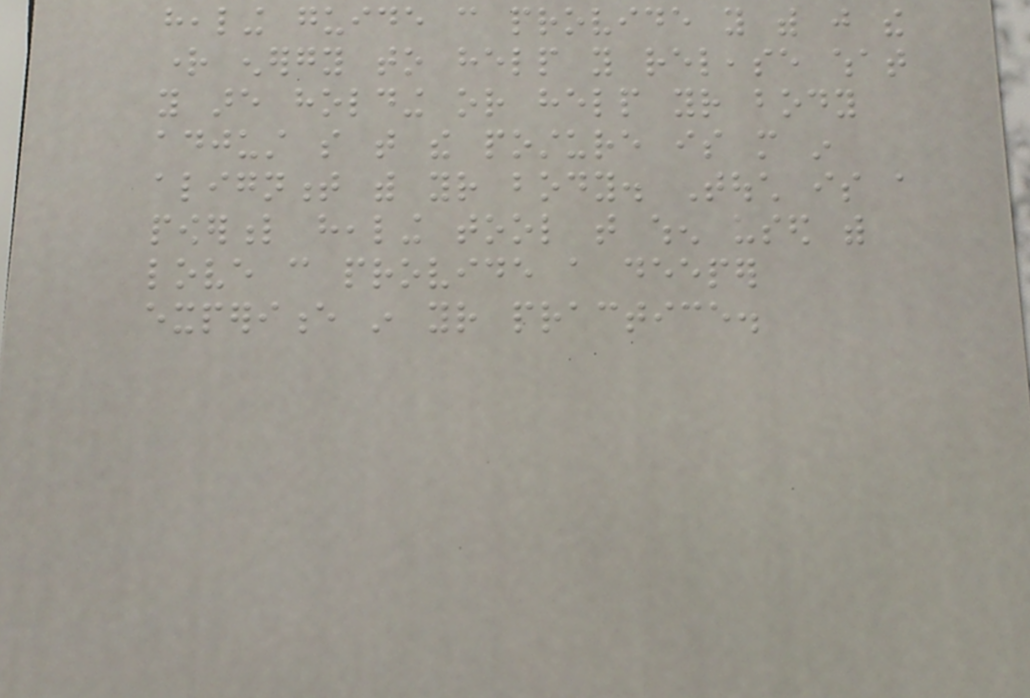healing guide can provide you with just the
right energy to help you release what
you are holding or help your body
adjust so that the posture is more in
alignment with your body. Touch is a
powerful healing tool that when used with
love can provide a deeper
experience in your practice.
